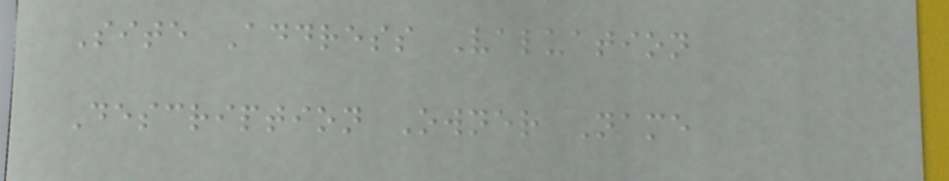Site Address Valuation
Description Owner Name
